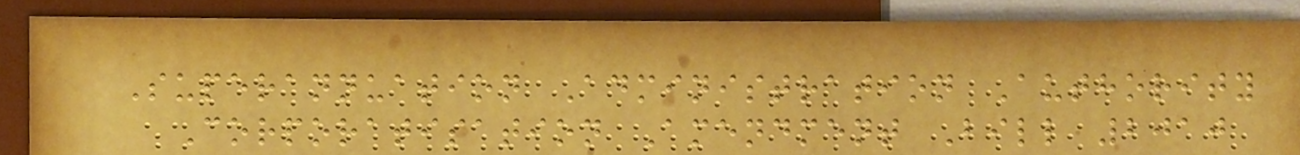Superannuation Administration Authority
Corporatisation Amendment Bill 2010
